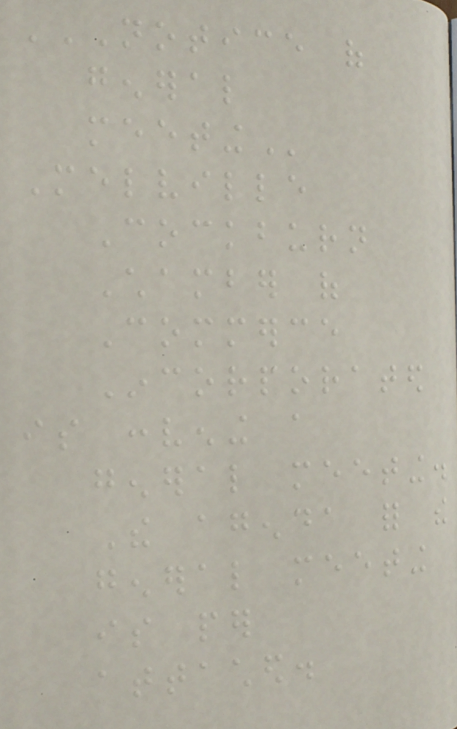NOTICE OF
GENERAL
MEETING
Melville
Cockburn
Chamber of
Commerce
Incorporated
is convening a
general meeting.
The agenda for the
general meeting
is per
attached.
